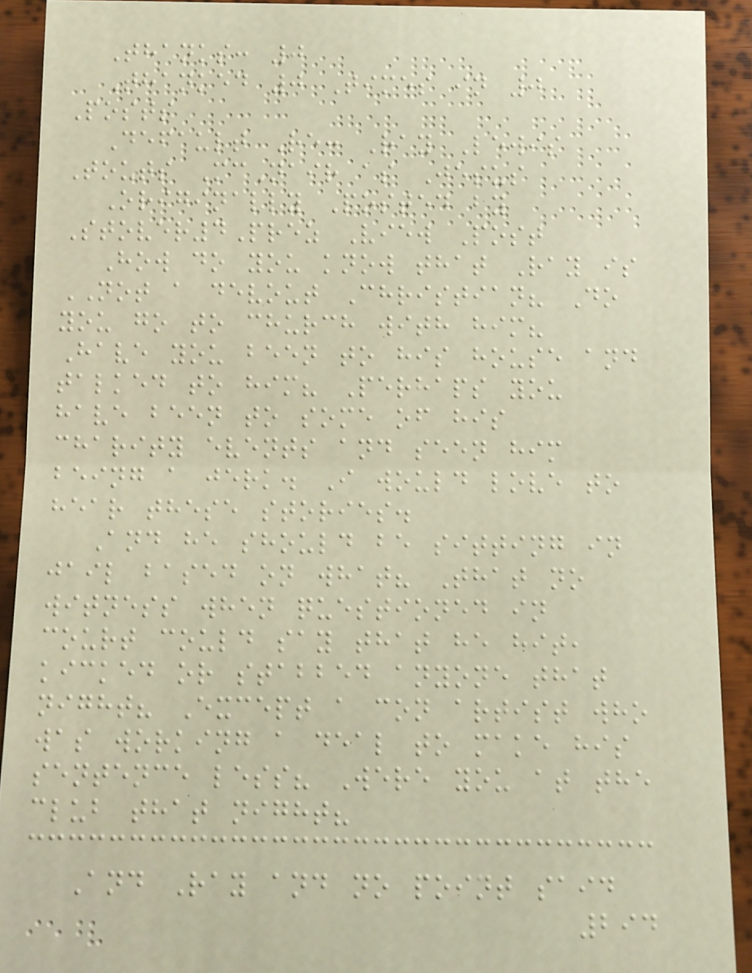Thanks: 0
Thanked 0 Times in 0
Posts
Default Re: Ray Lewis
Touts McNair as Jesus
Originally Posted by
Stover4Prez View Post
How do you know that Ray is
NOT a devout Christian? Do
you go to church with him?
Have you been to his house and
talked to him? Perhaps you
have been to some of his
charity events and seen him
being a jerk. I would love to
hear these stories.
And he should be sitting in
jail based on what? That no
witness when questioned in
court could say that he hit,
kicked or stabbed anyone that
night? Except a con artist who
was working a deal to make his
sentence less? Were you at the
club that night?
And Ray and no point said
294
